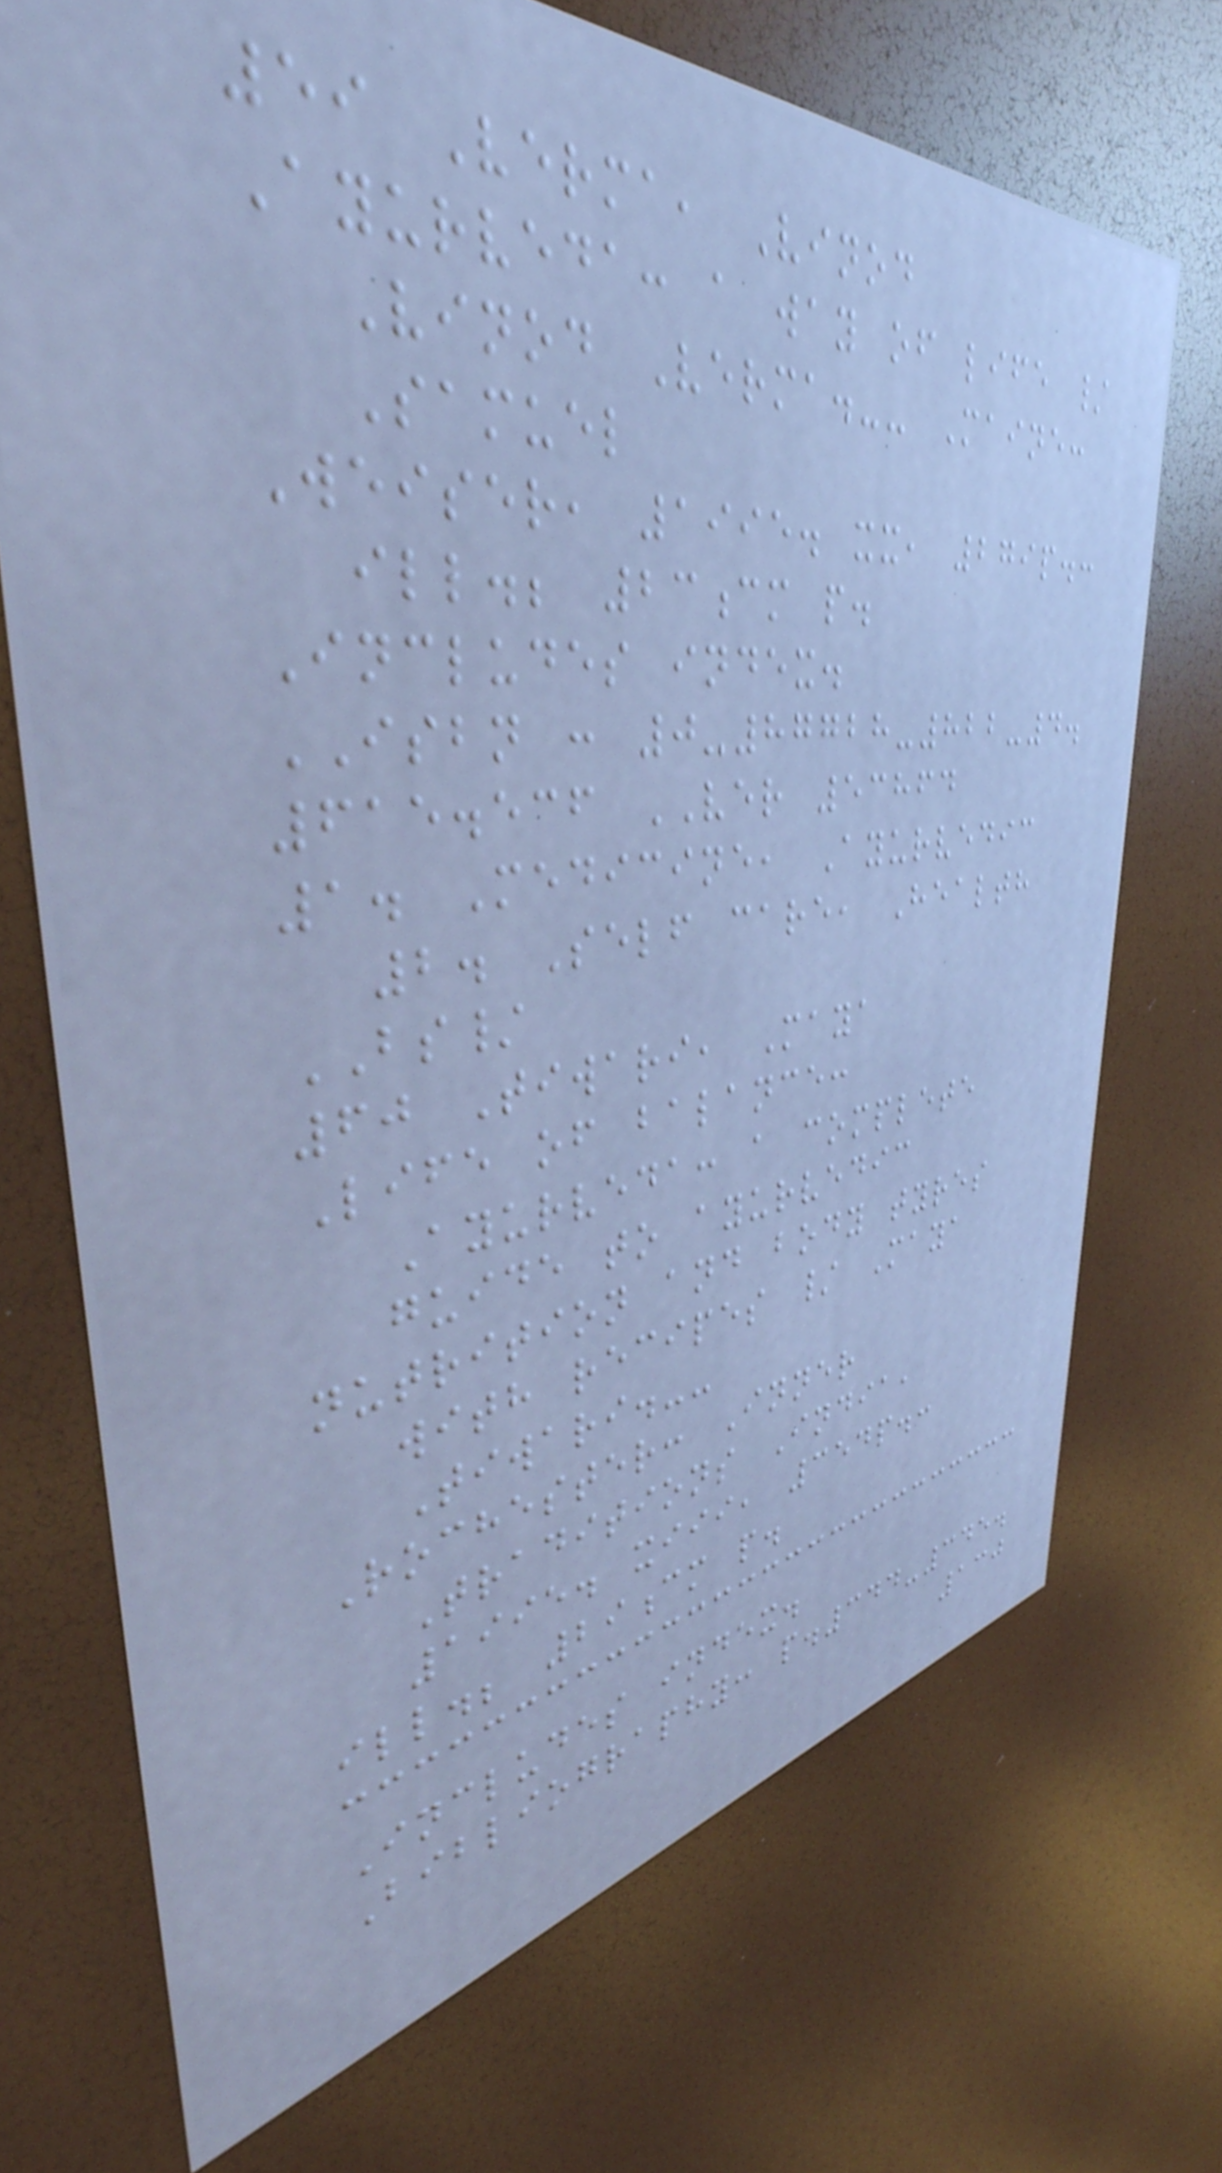59 Verma, Vinod
Ayurveda: a way of life /
Vinod Verma.-- Maine:
Samuel
Weiser, 1995. xx, 279p.:
ill.; 23cm p.
Includes index.
ISBN : 0-87728-822-4.
615.536 VER 53864
1. Medicine, Ayurvedic
2. Self care, Health
BS/
60 Tiwari, Maya
Life of balance:
Ayurveda: a complete
guide to ayurvedic
nutrition and body tyres
with recipes / Maya
Tiwari.--
Rochester: Inner
Traditions India,
1995. xiii, 354p.:
ill.; 29cm p.
Includes index.
Bibliography: p.344-345.
130
